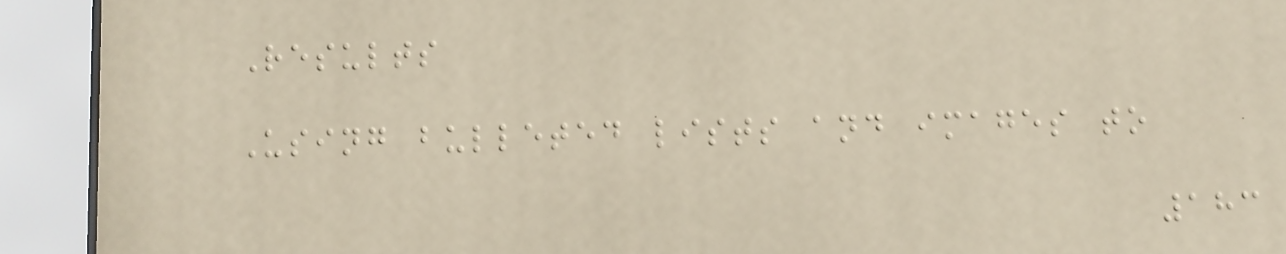Results
Using bulleted lists and images to
183
